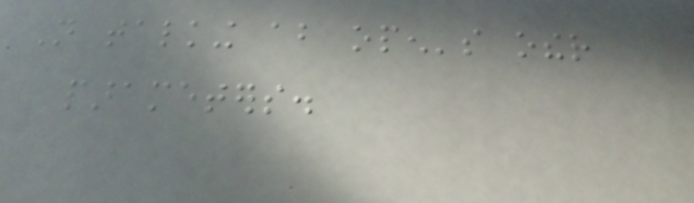Not talking about open's other
parameters.
